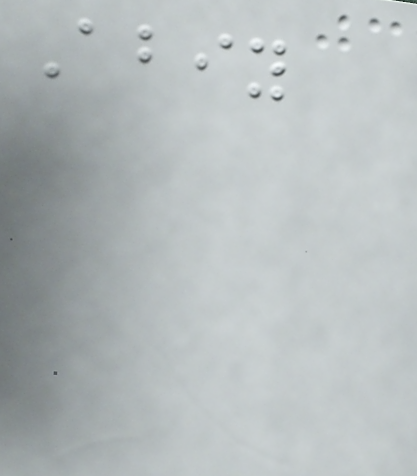Abiy
